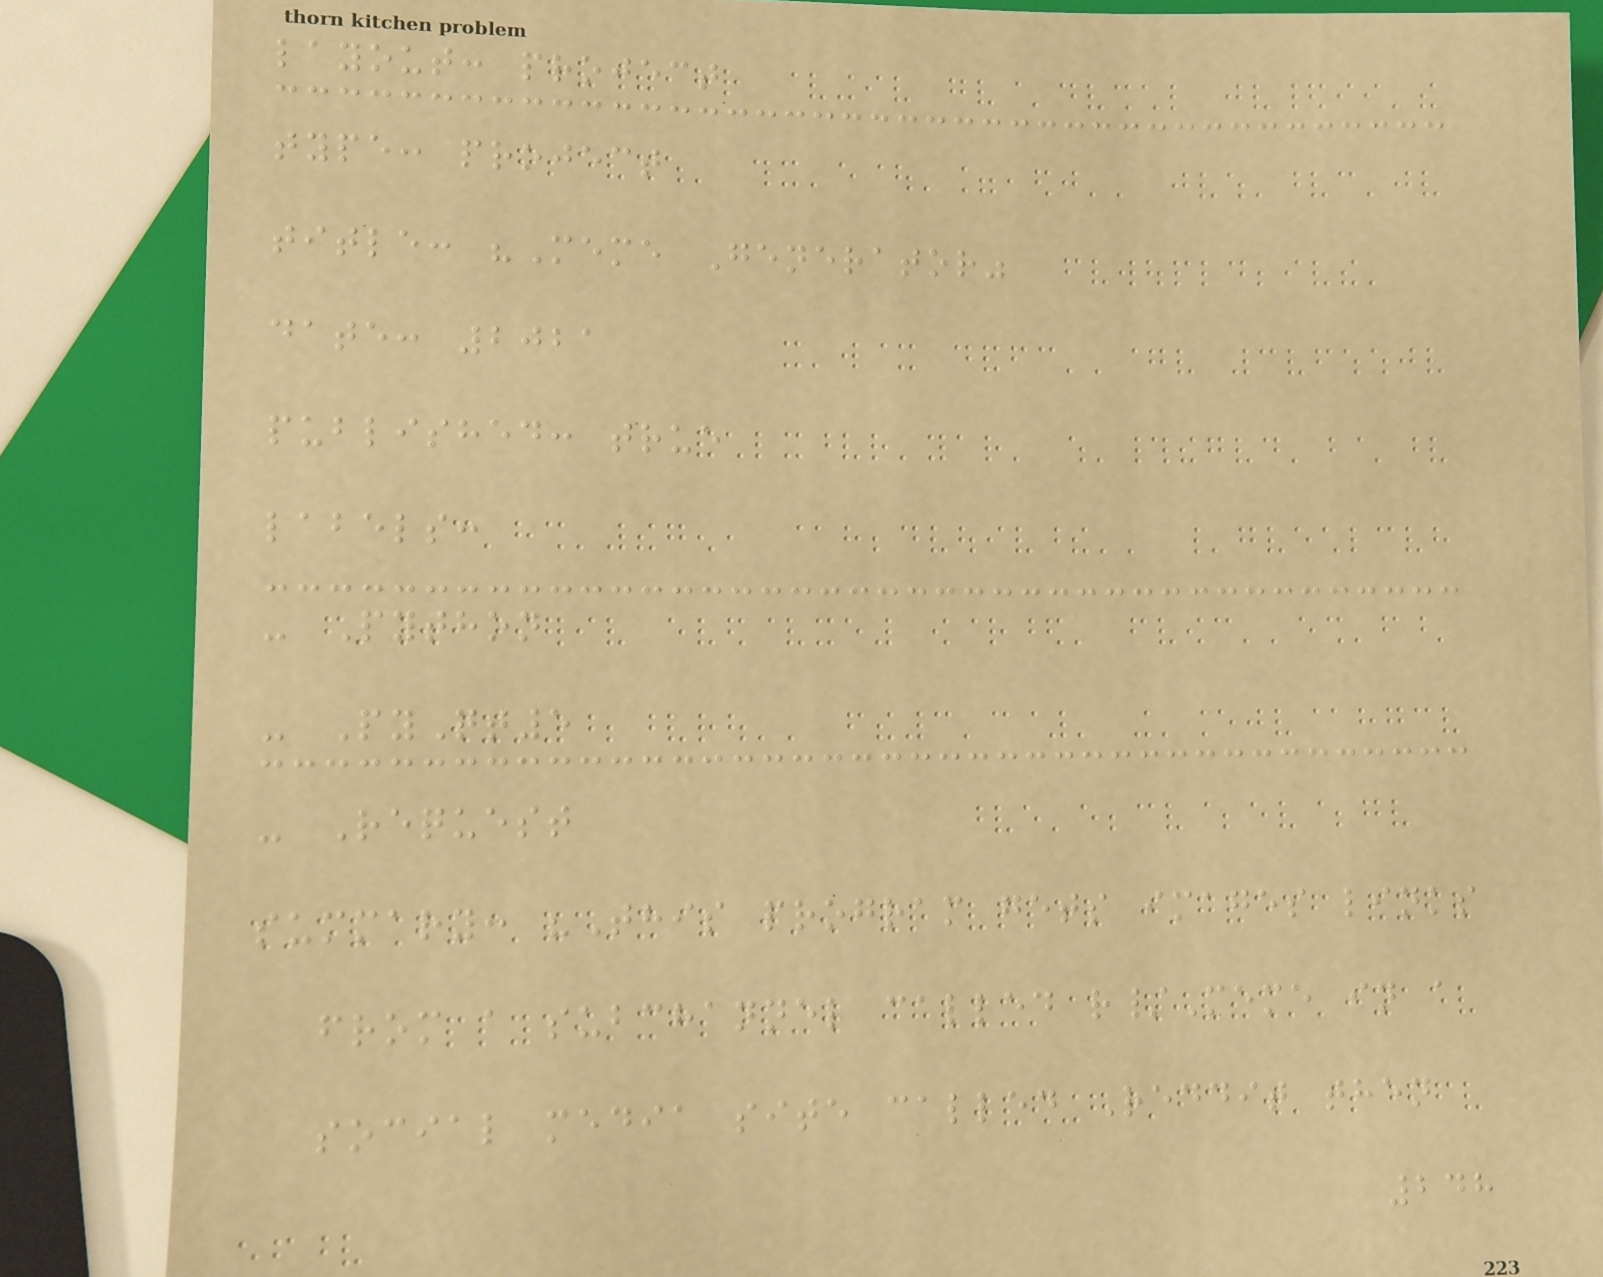layout: project
type: project
title: "Meme Generator"
date: 2021
published: true
labels:
- Python
- PyQt5
- Request
summary: "This program gets images links
from a subchannel called r/Meme in a
social media site called Reddit then
248
